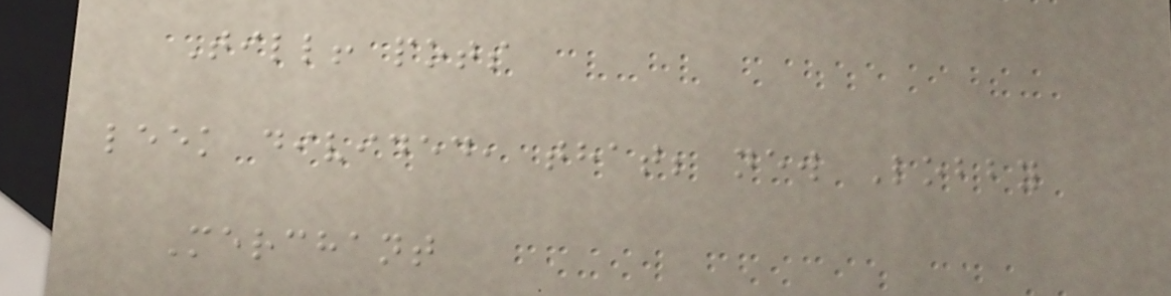Till! pots
leek divided, that; new Lobby
Merchant
